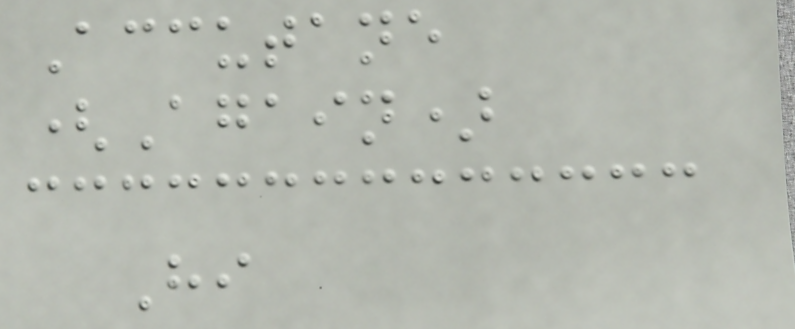Accutane
(Again)
Hi
